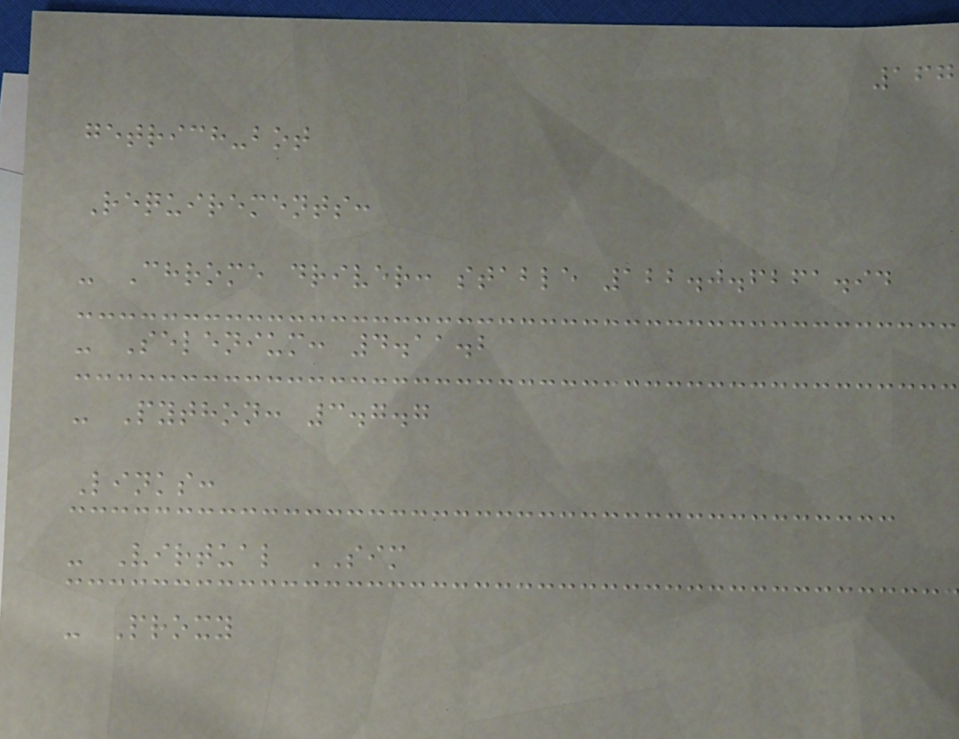167
getrich-bot
Requirements:
- Chrome driver: stable 122.0.6261.94
- Selenium: 4.11.2
- Python: 3.7.7
Links:
- Virtual SIM
- Proxy
